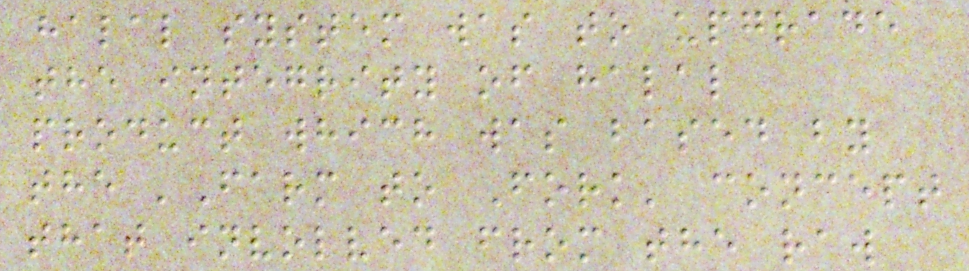halal system was to upgrade
the integrity of halal
product which was based by
the 'Farm to Fork' concept
that involved from the raw
